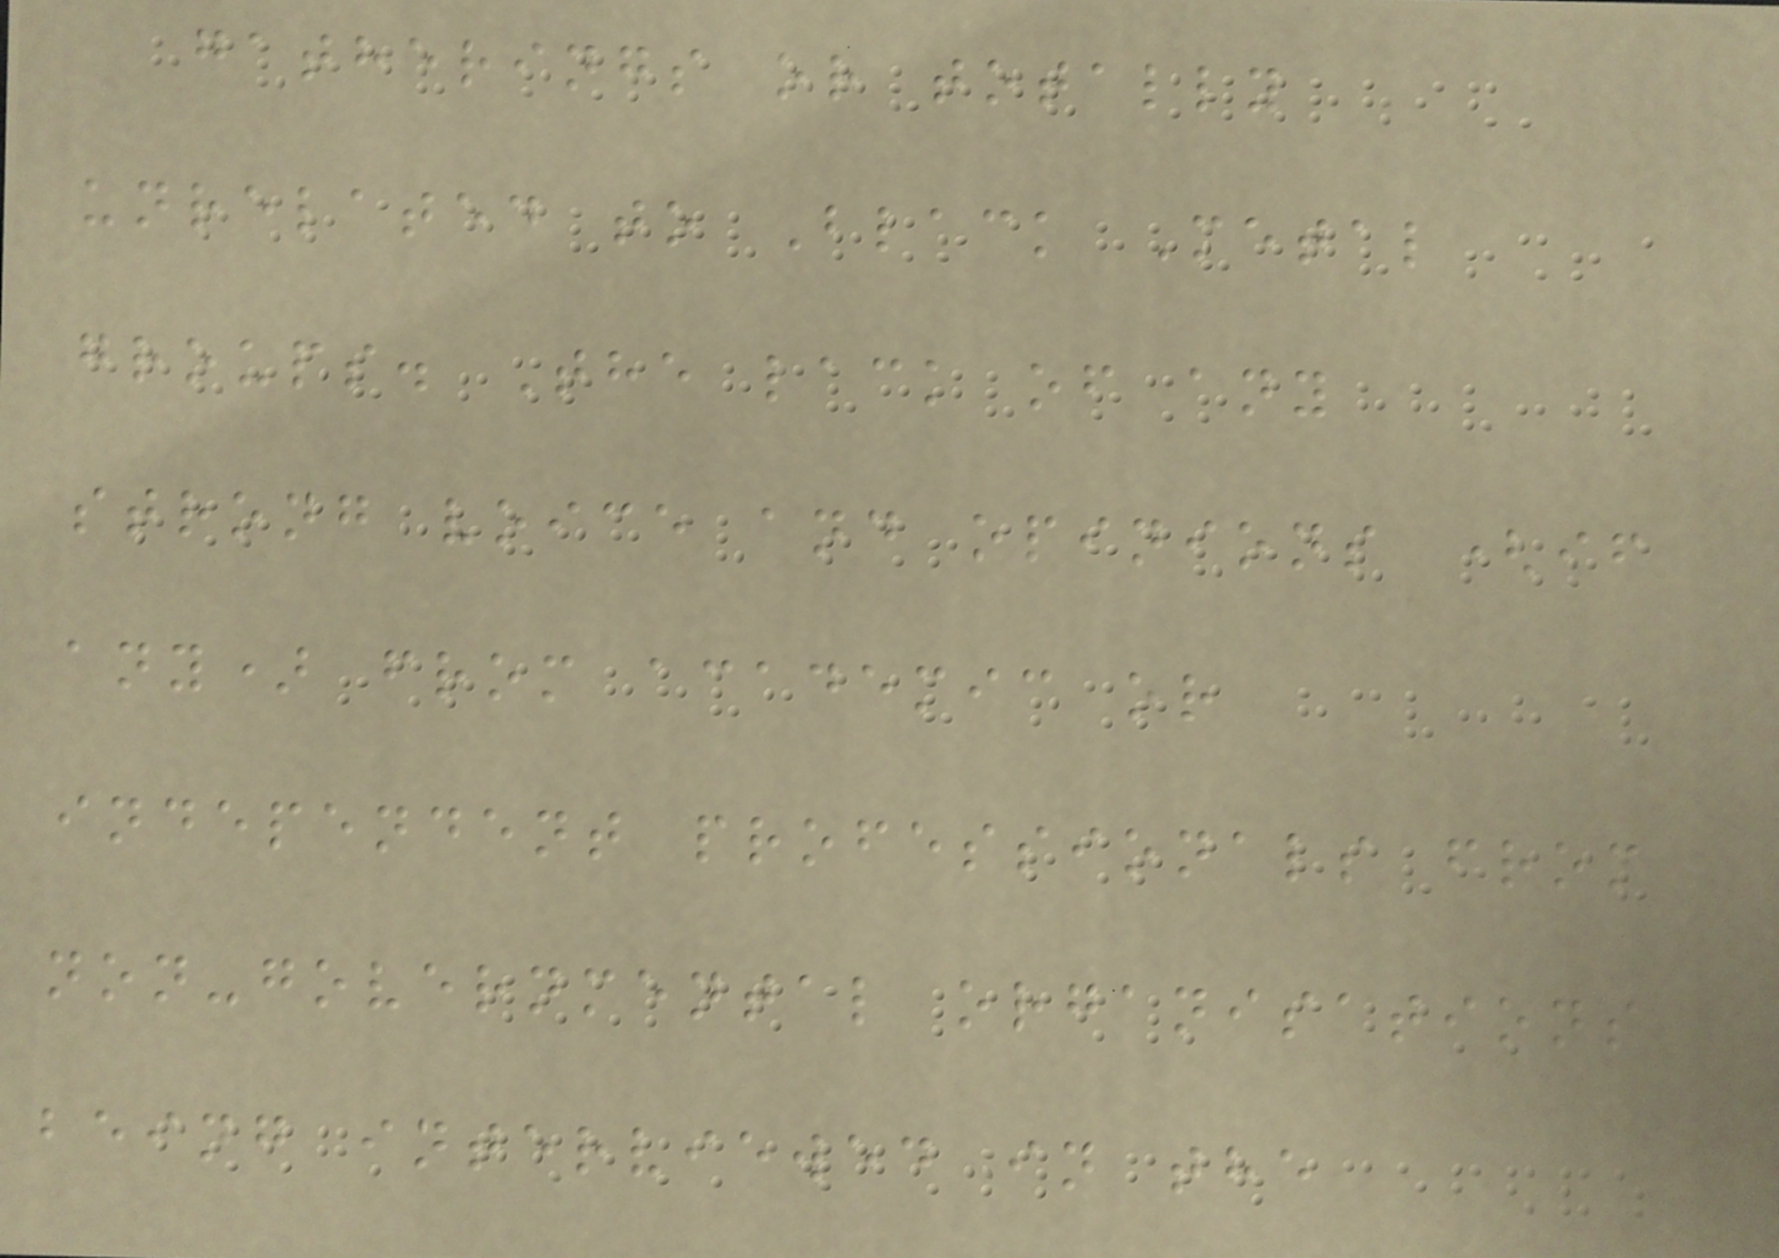gatherings or totally
unrelated to Black Metal
groups. The lack of any
strong voice and opinions (if
any) from academic or
independent professionals from
non-governmental organisations
being interviewed in the
